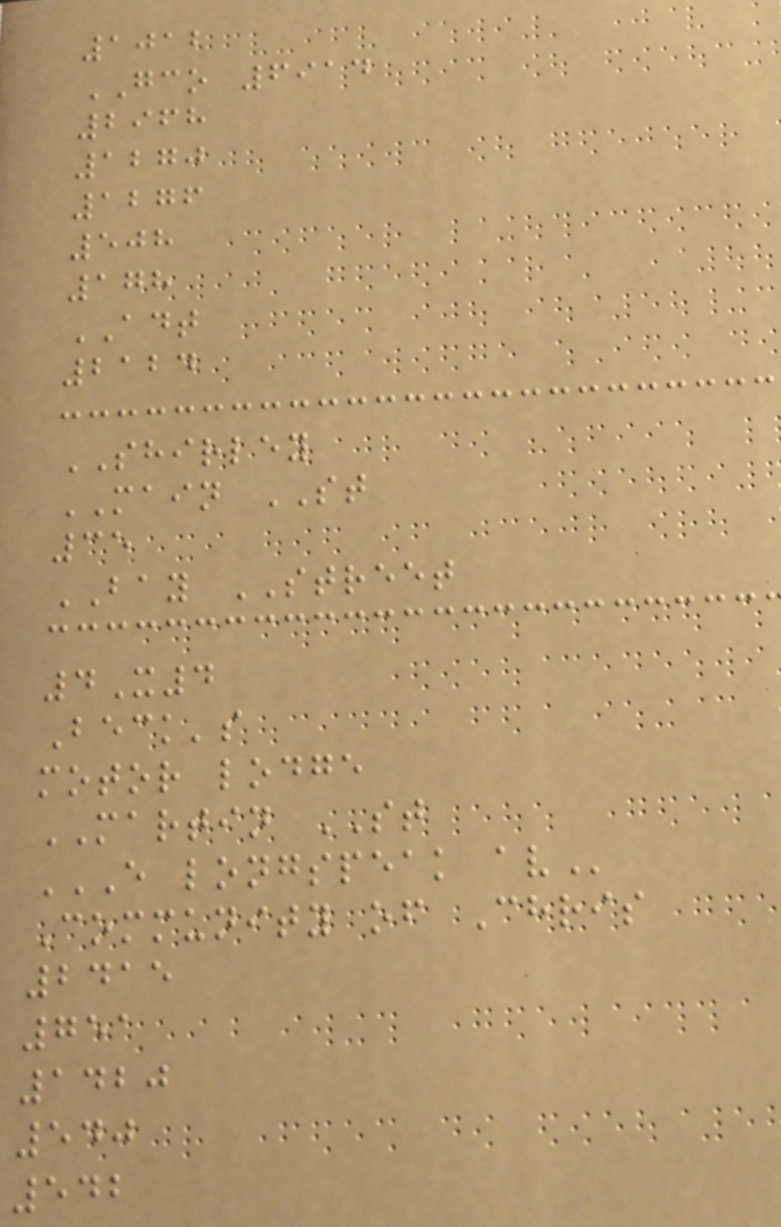1012
GCO 6914
2968
1270
1276
508
178
ADT
2124
SHIRLEY
MAIN ST
35
BAY STREET
4X4
Beck's
motor lodge
MARTIN ST
E LONGSPEAK AV
Community of Chris
2415
751
1420
540
542
